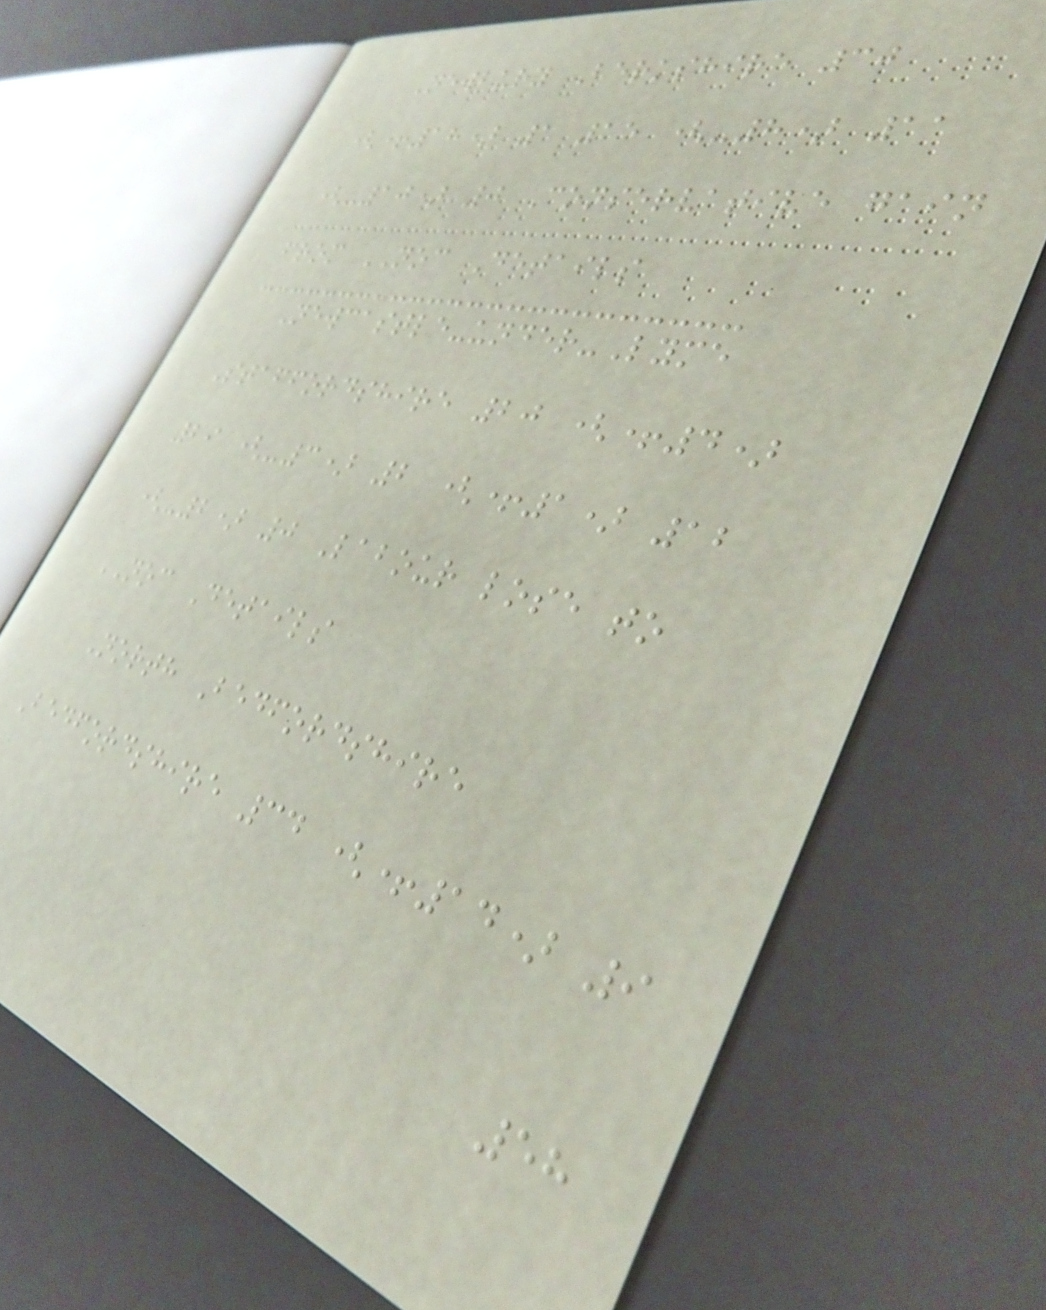Newbury Berkshire 30
(+18) 1 15 (-8) 11
(-10) 0 Conservative gain
from NOC Details
Newcastle-under-Lyme
Staffordshire 20 (+4)
29 (-3) 2 (+1) 12
(-2) 0 Labour lose to
NOC Details
North Bedfordshire
Bedfordshire 34 (+14) 9
58
